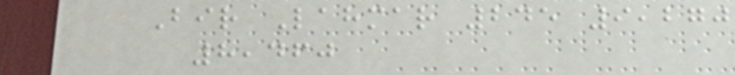Bir Lahmar 245 9,270
8,460
